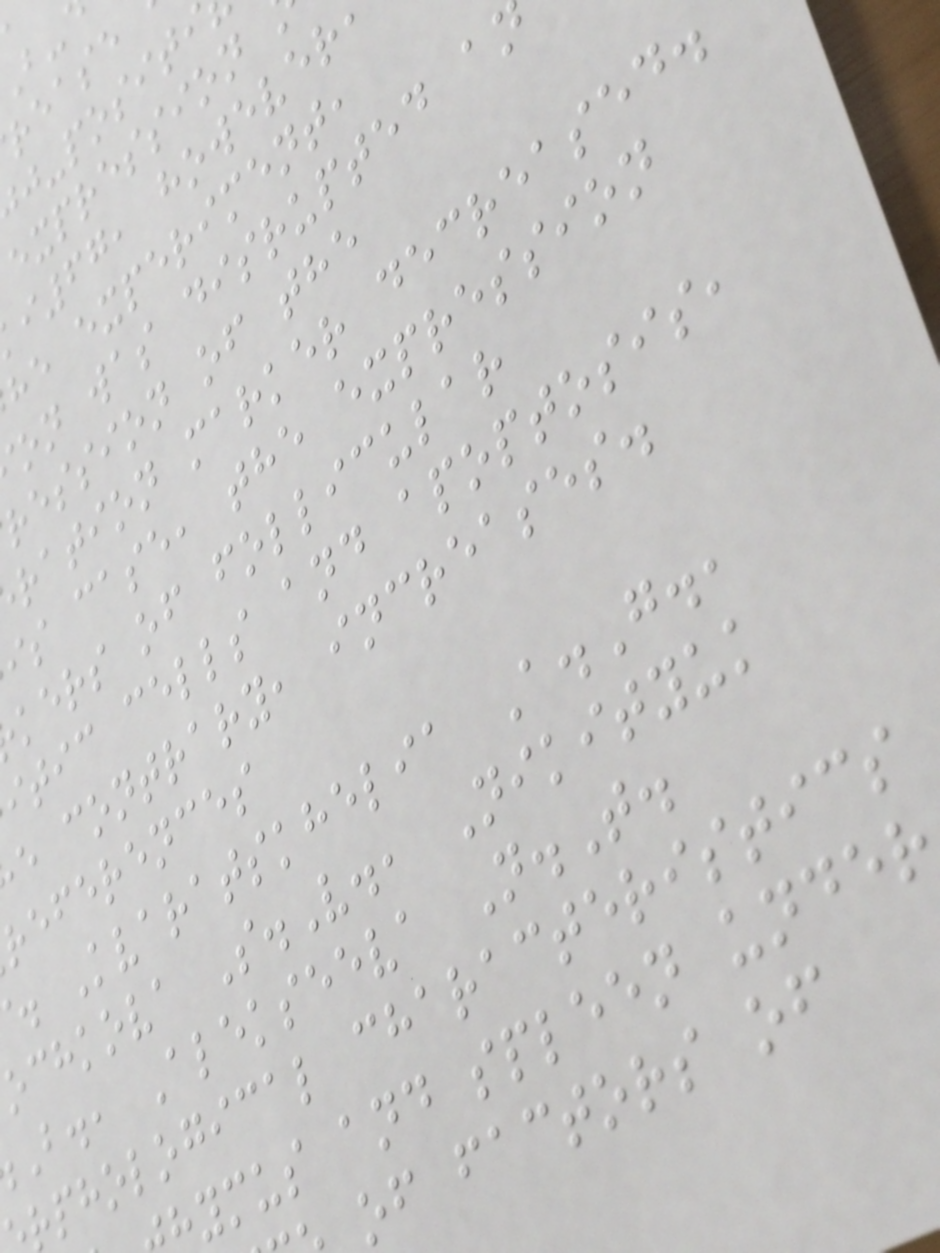expression
i67, however
he experiment,
on was disrupted a
ression of the
ration marker decreased.
is case, the expression
kers of follicular
itic cells and apoptosis,
e contrary, increases.
references
. Kvaratskhelia A.G.,
ochkova S.V., Nikityuk
B., Alekseeva N.T.
rphological characteristics
ymus and spleen under
of factors of
